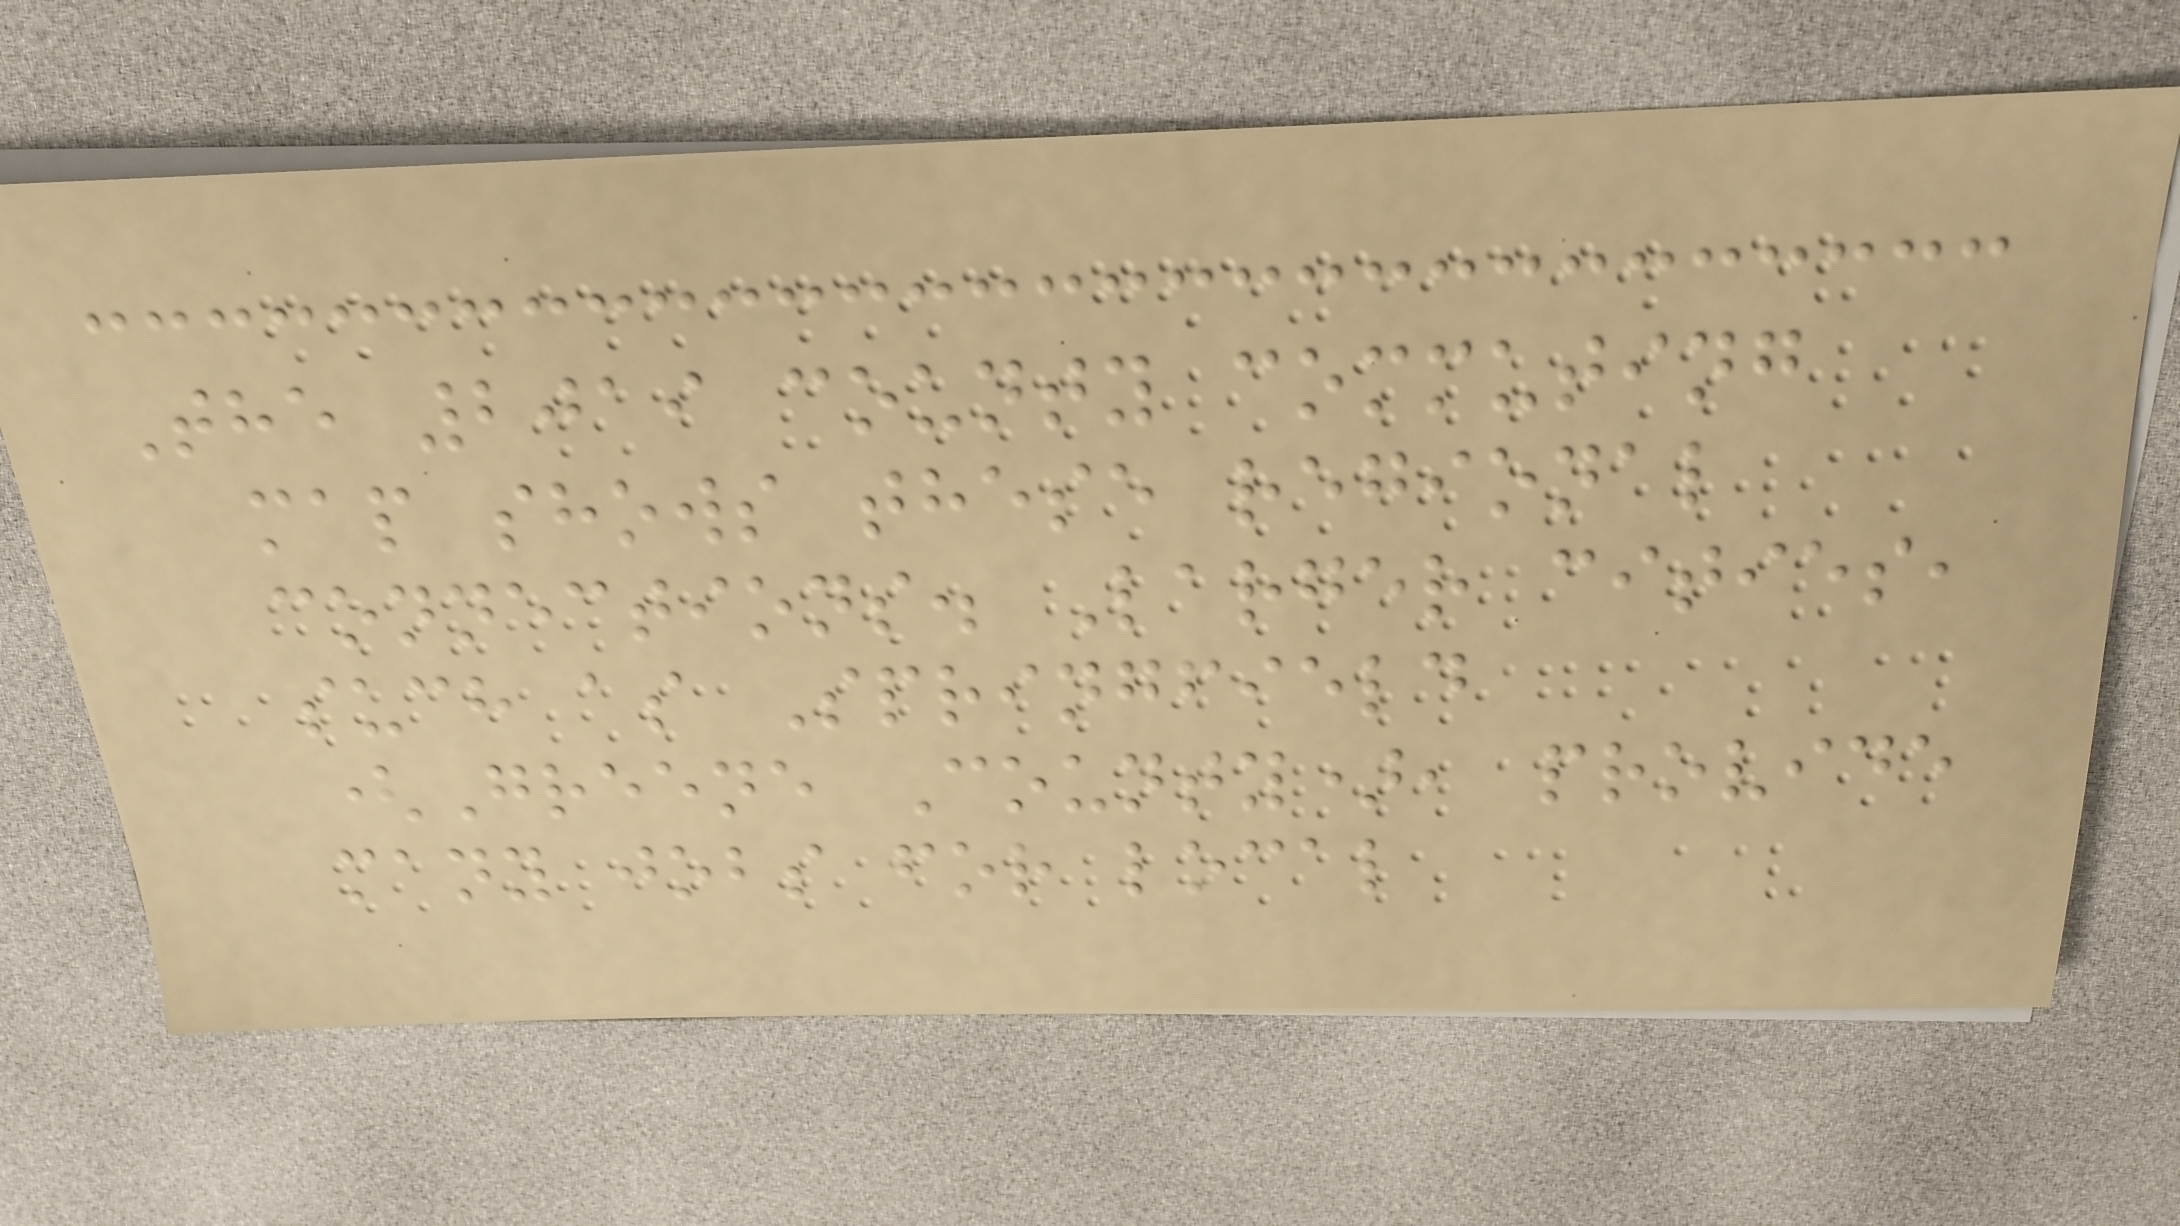The 2019 county commuting
map shows these regional
connections. Larger cities,
such as Springfield
(Greene County), provide
many jobs for local
